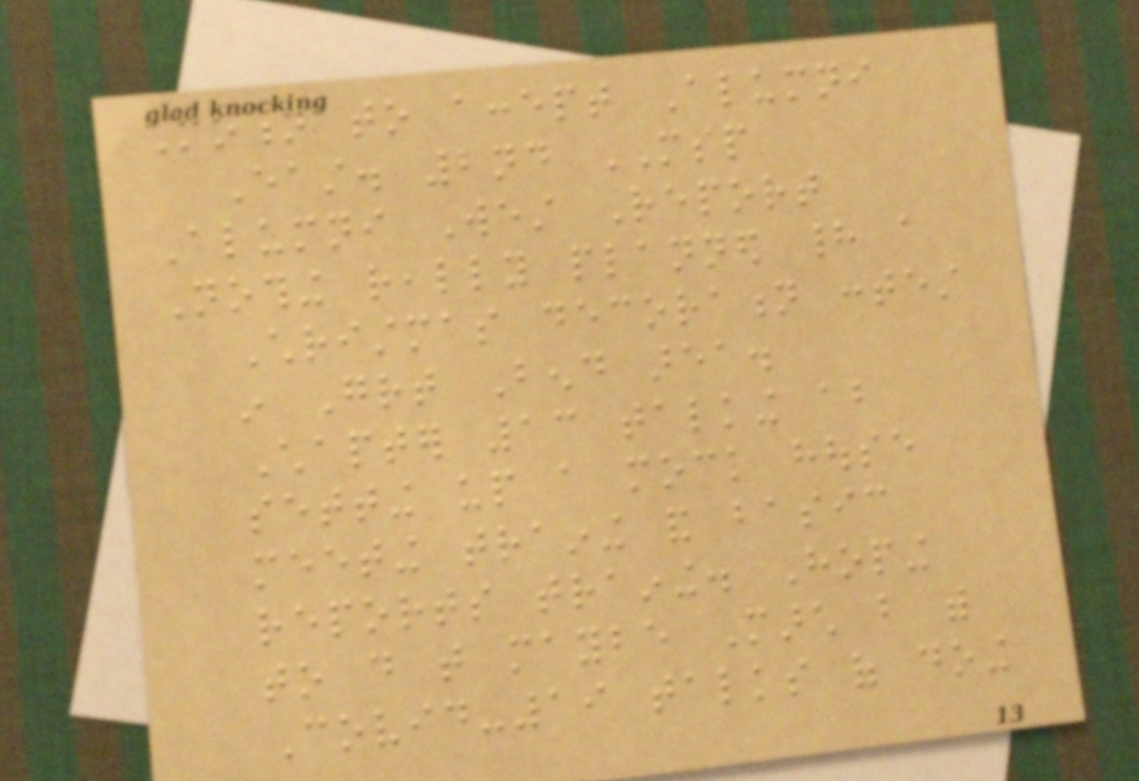Motion to accept Alumni
East. 2nd MSP
Alumni West Report
Nothing really planned had a
Christmas decoration contest
in Great Bend area.
Chapter 13 talking about
setting up a mock house
meeting training and basic
reports training. Hoping
to do that maybe March but with
Covid-19 talks of doing
